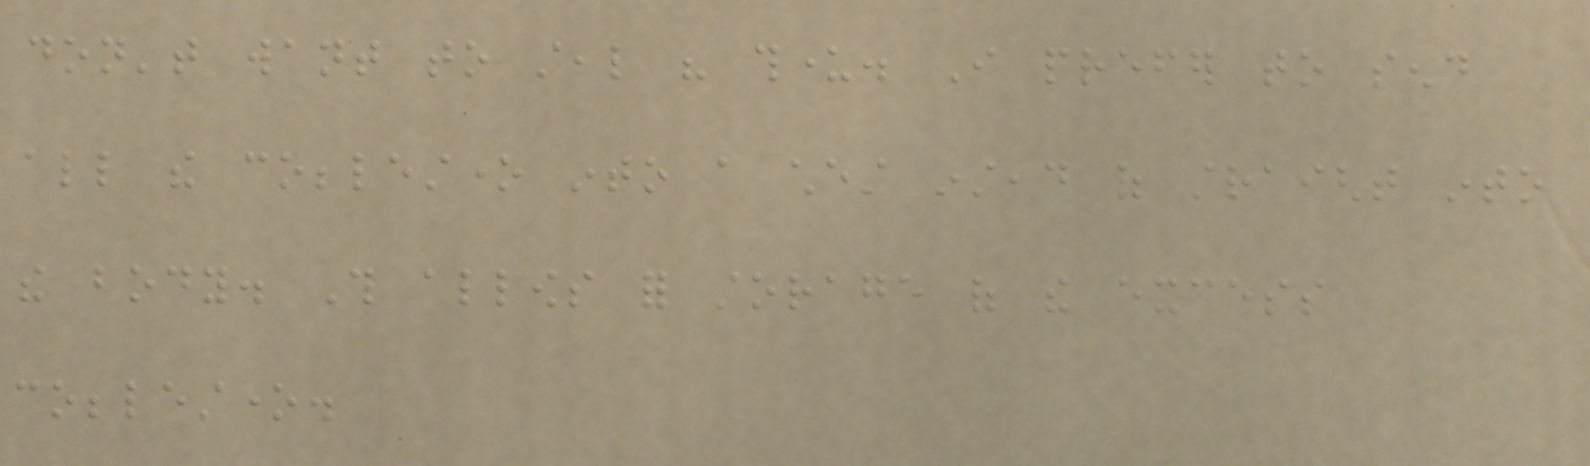don't want to steal his thunder. I prefer to send
all the cobblestone into a chest instead of straight into
the body. This allows for storage of the excess
cobblestone.
